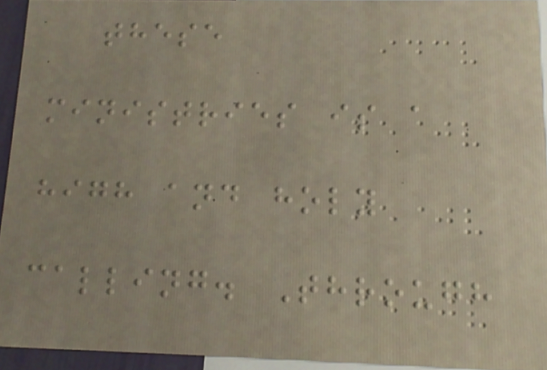these
ministries is a
high and holy
calling. Through
